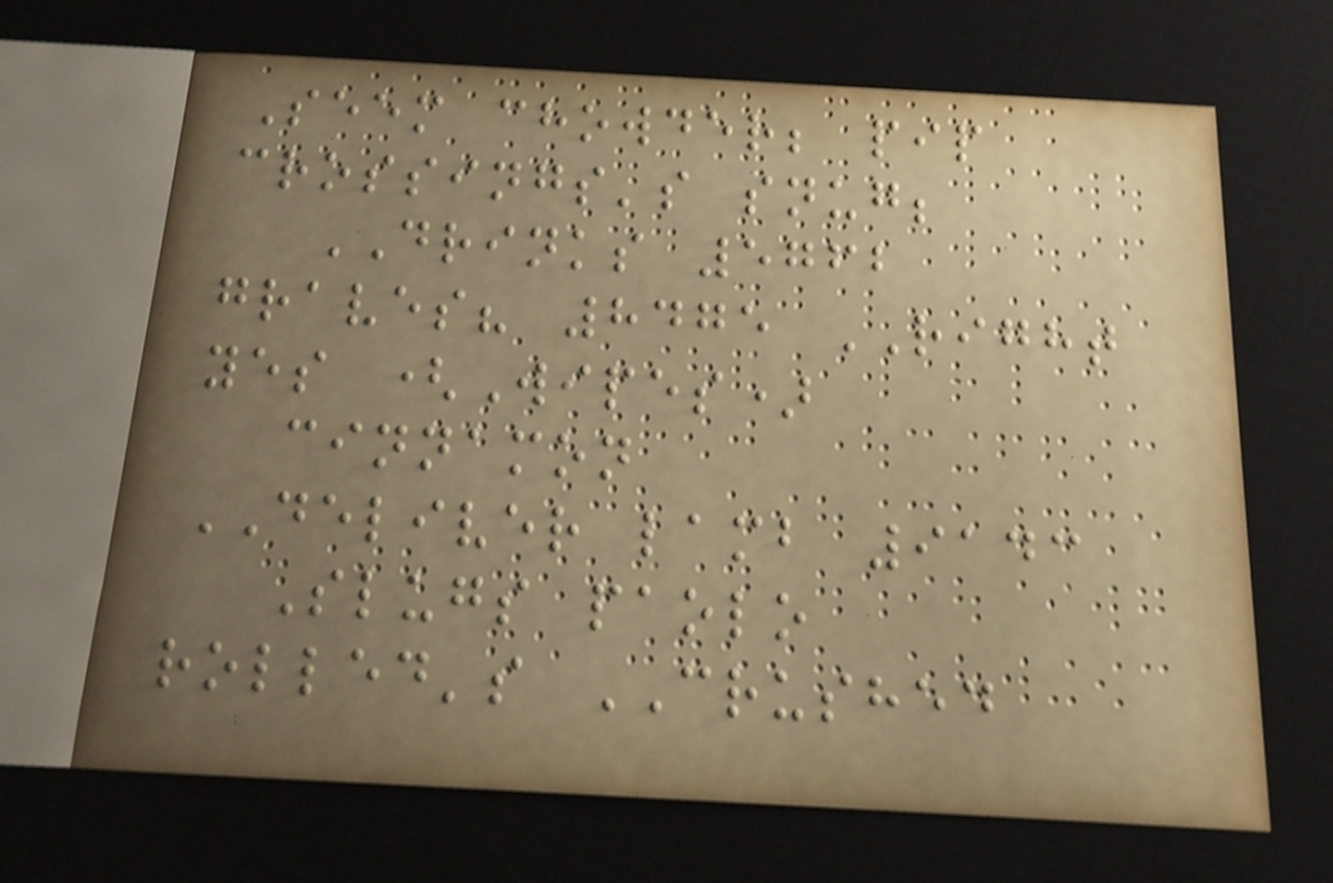Seem chowder; pip
crossings's snug;
DRINKS 5762
graves? 8475 RIGHT
yes (Wipes)
cinnamon
DELIVER lamb 9143
Slugs paolo
rolled's CRUSHED
